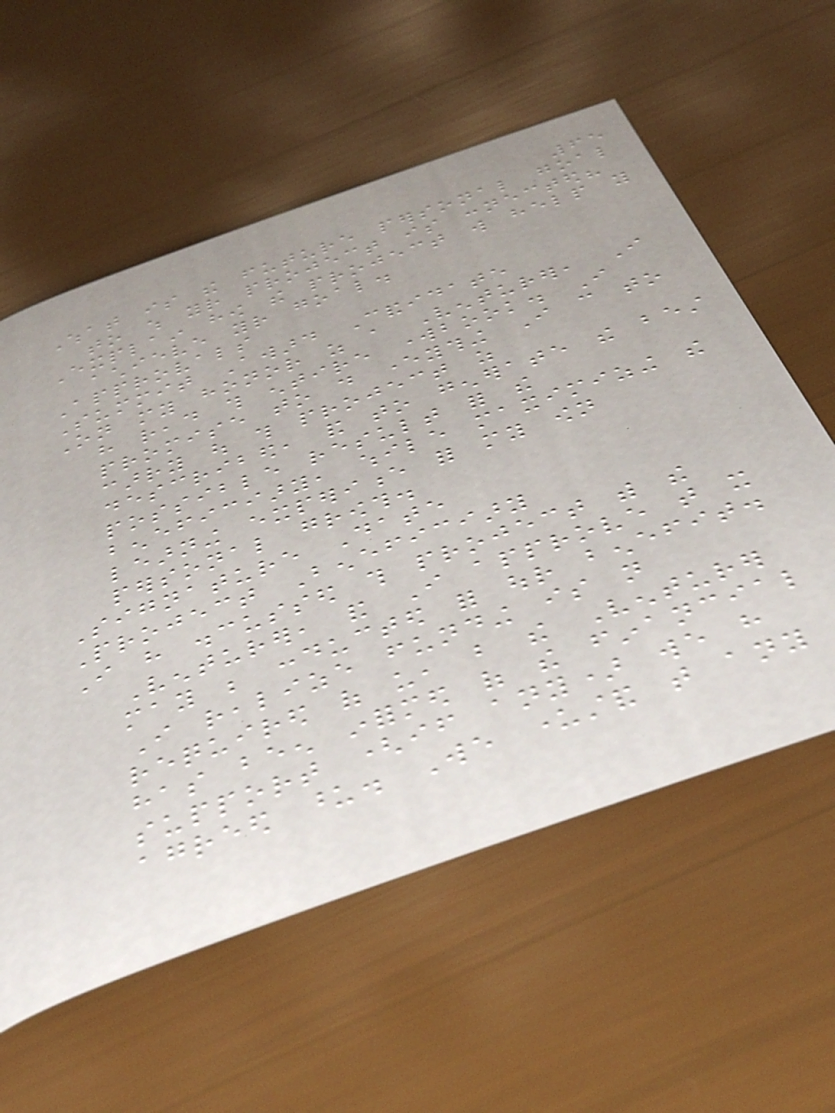65
What is the future personal goal
to which your project is connected?
Explain how the project will help you
achieve your goal.
Approvals
Summit Award Candidate
On my honor as a Venturer, I
have read this entire workbook. I
promise to do everything I can to
carry out this project as
described, and to generate the best
possible result for the
beneficiary, while maximizing the
learning experience for my own
personal growth.
Signature Date
Project Beneficiary
I have discussed this project with the
Venturer, and I approve that it
may be conducted for our benefit.
I realize funding is not
required of us, but the Venturer
has been informed of the financial
support (if any) we have
agreed upon. We understand that any
